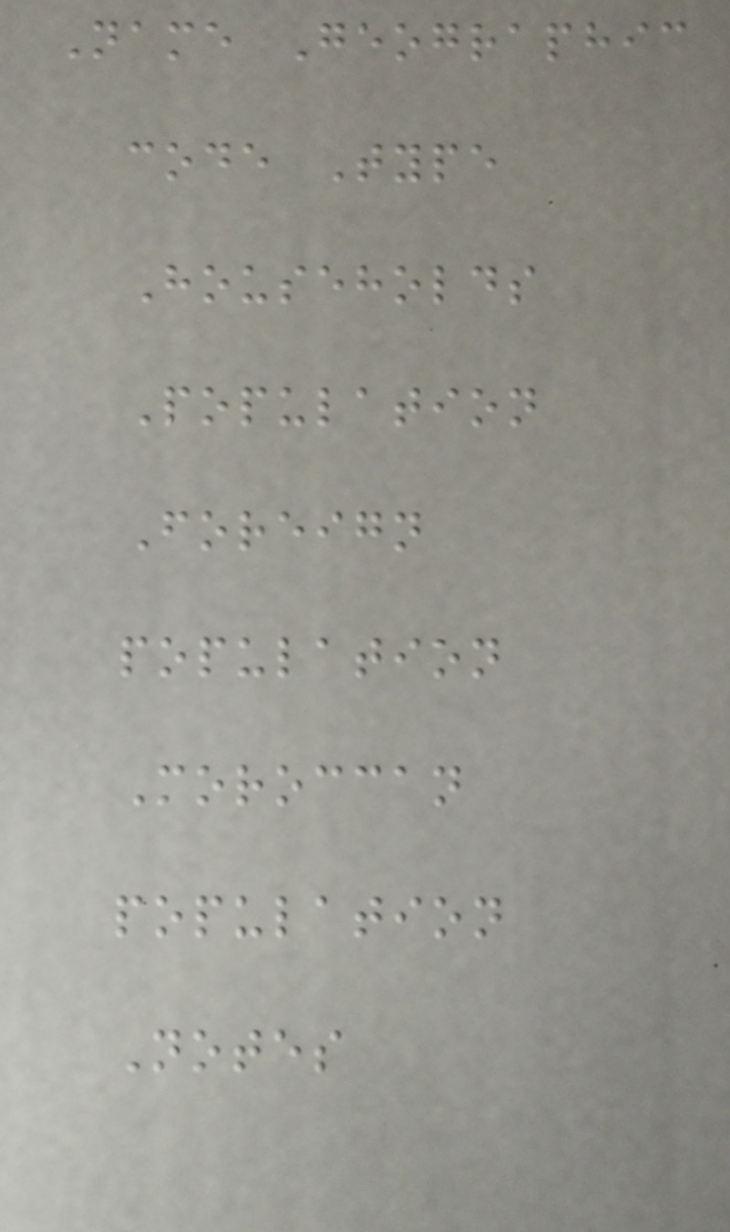Name Geographic
code Type
Households
Population
Foreign
population
Moroccan
population
Notes
